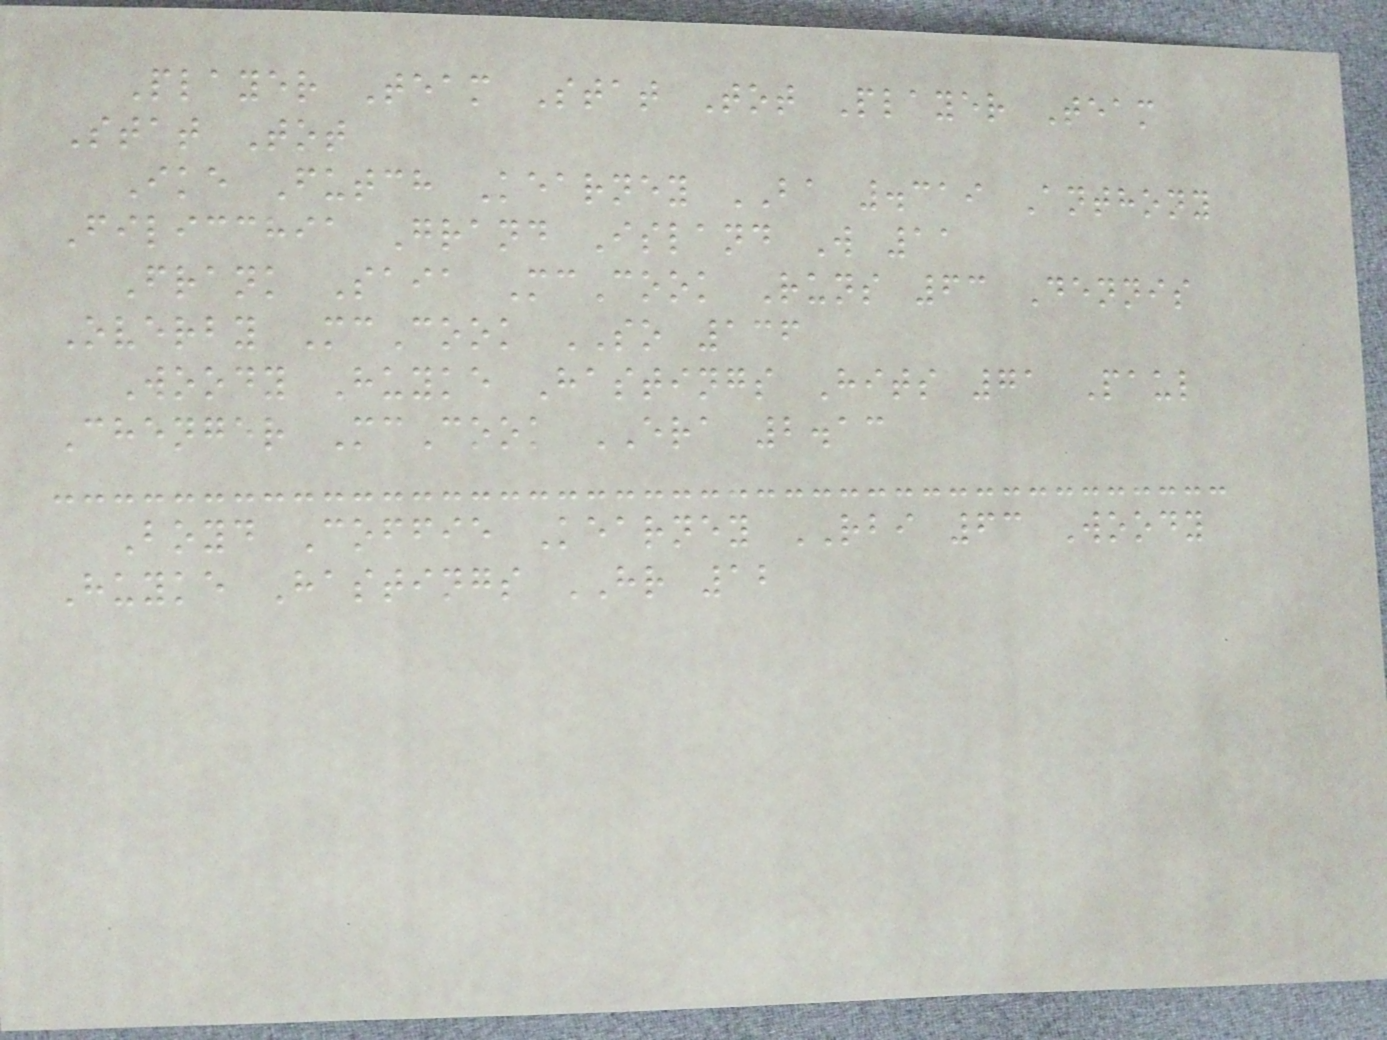Player Team Stat Tot Player Team
Stat Tot
Ike Futch Kearney BA .319 Anthony
Filicchia Grand Island W 11
Frank Saia McCook Runs 63 Dennis
Overby McCook SO 136
Woody Huyke Hastings Hits 71 Paul
Chenger McCook ERA 2.13
Boyd Coffie Kearney RBI 63 Woody
Huyke Hastings HR 12
